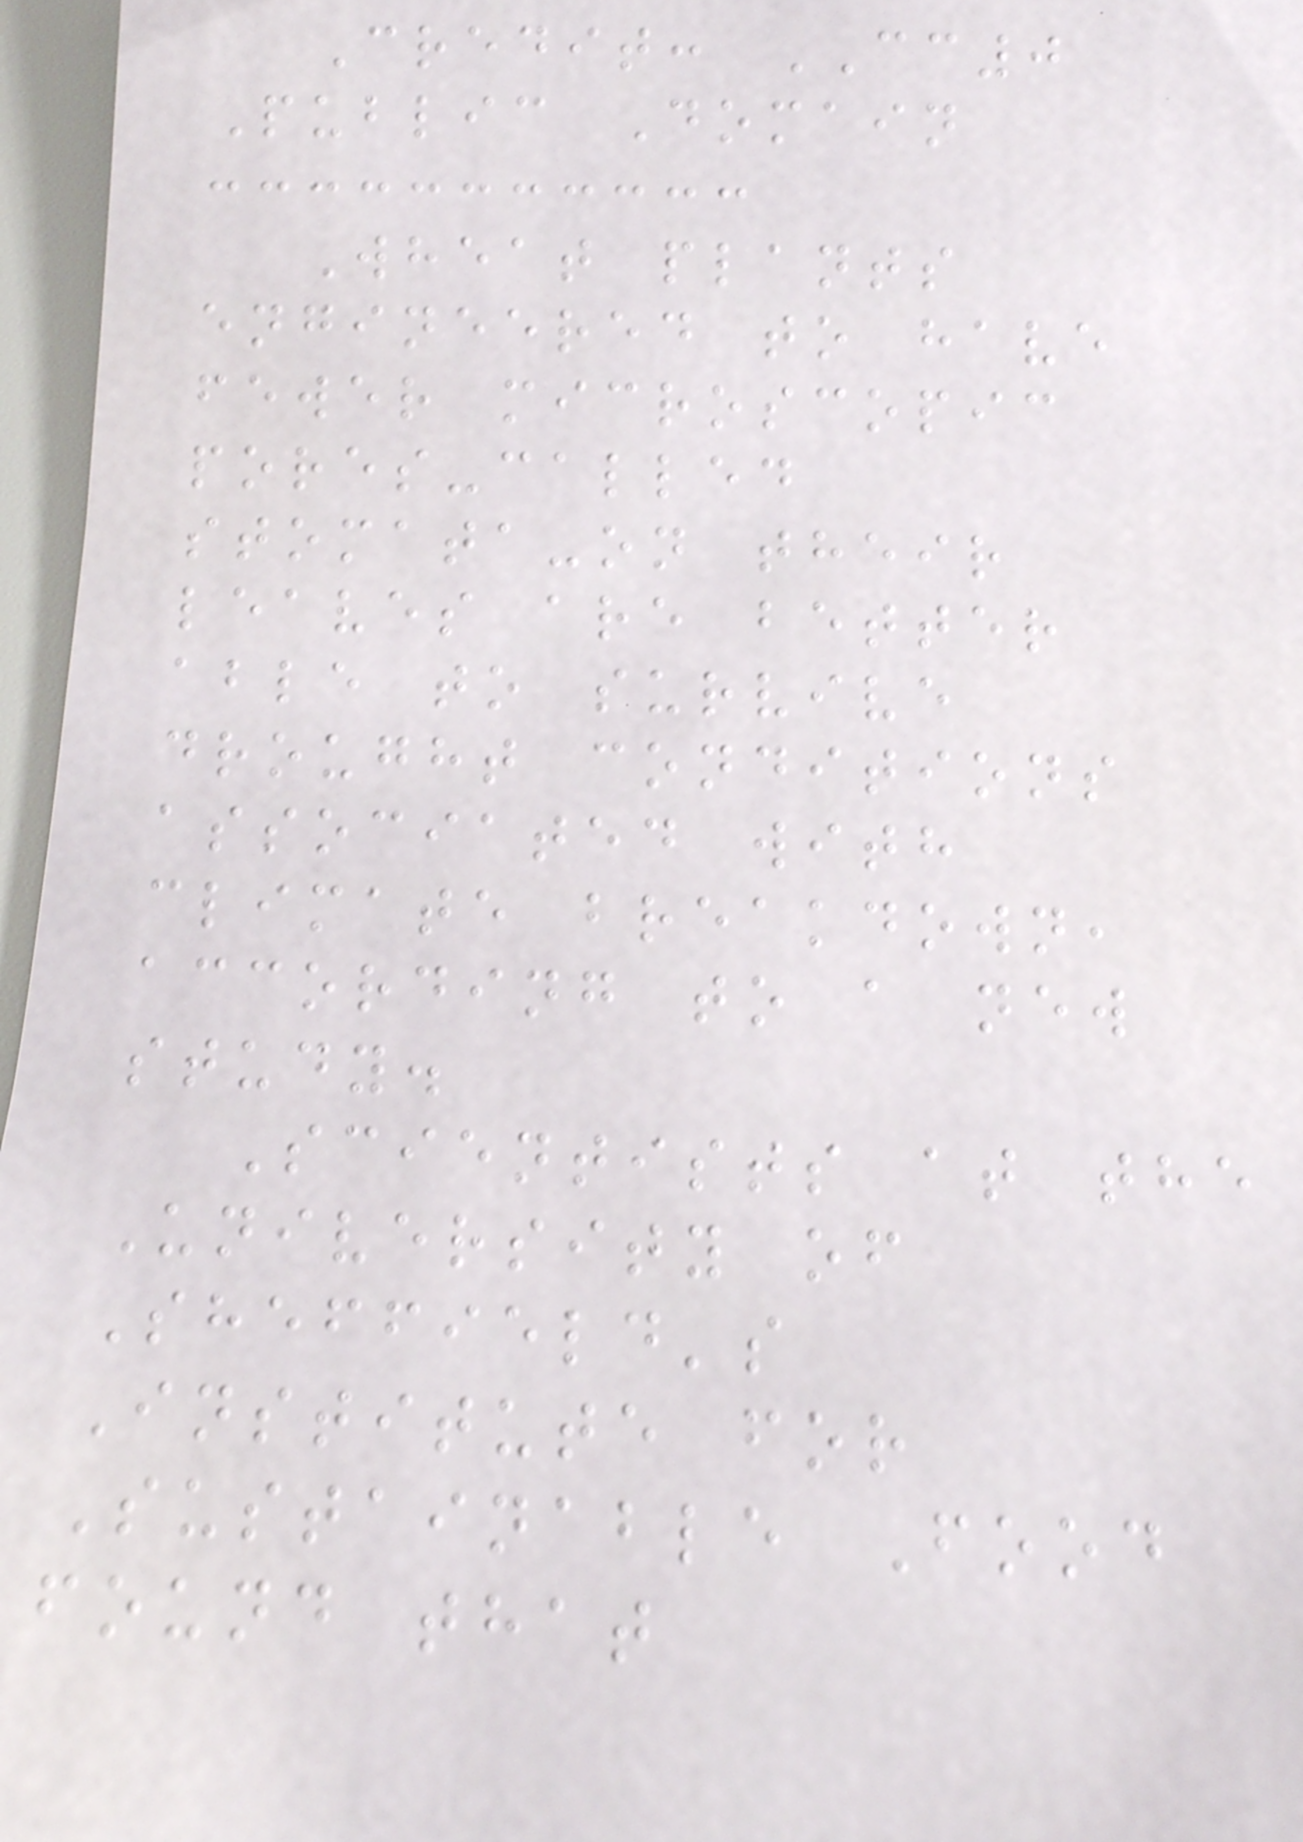Credit: CC0
Public Domain
Wheat plants
engineered to have
fewer microscopic
pores-called
stomata-on their
leaves are better
able to survive
drought conditions
associated with
climate breakdown,
according to a new
study.
Scientists at the
University of
Sheffield's
Institute for
Sustainable Food
found that
